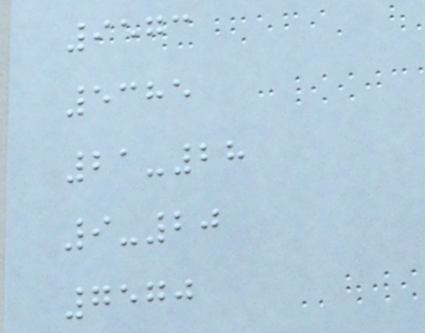9573
5385
21-28
9-20
7570
